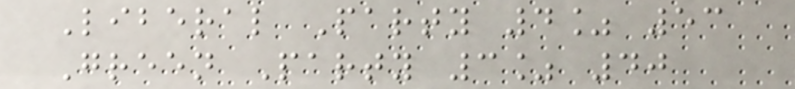Liberal Party 4% 53
Green Party 3% 40
